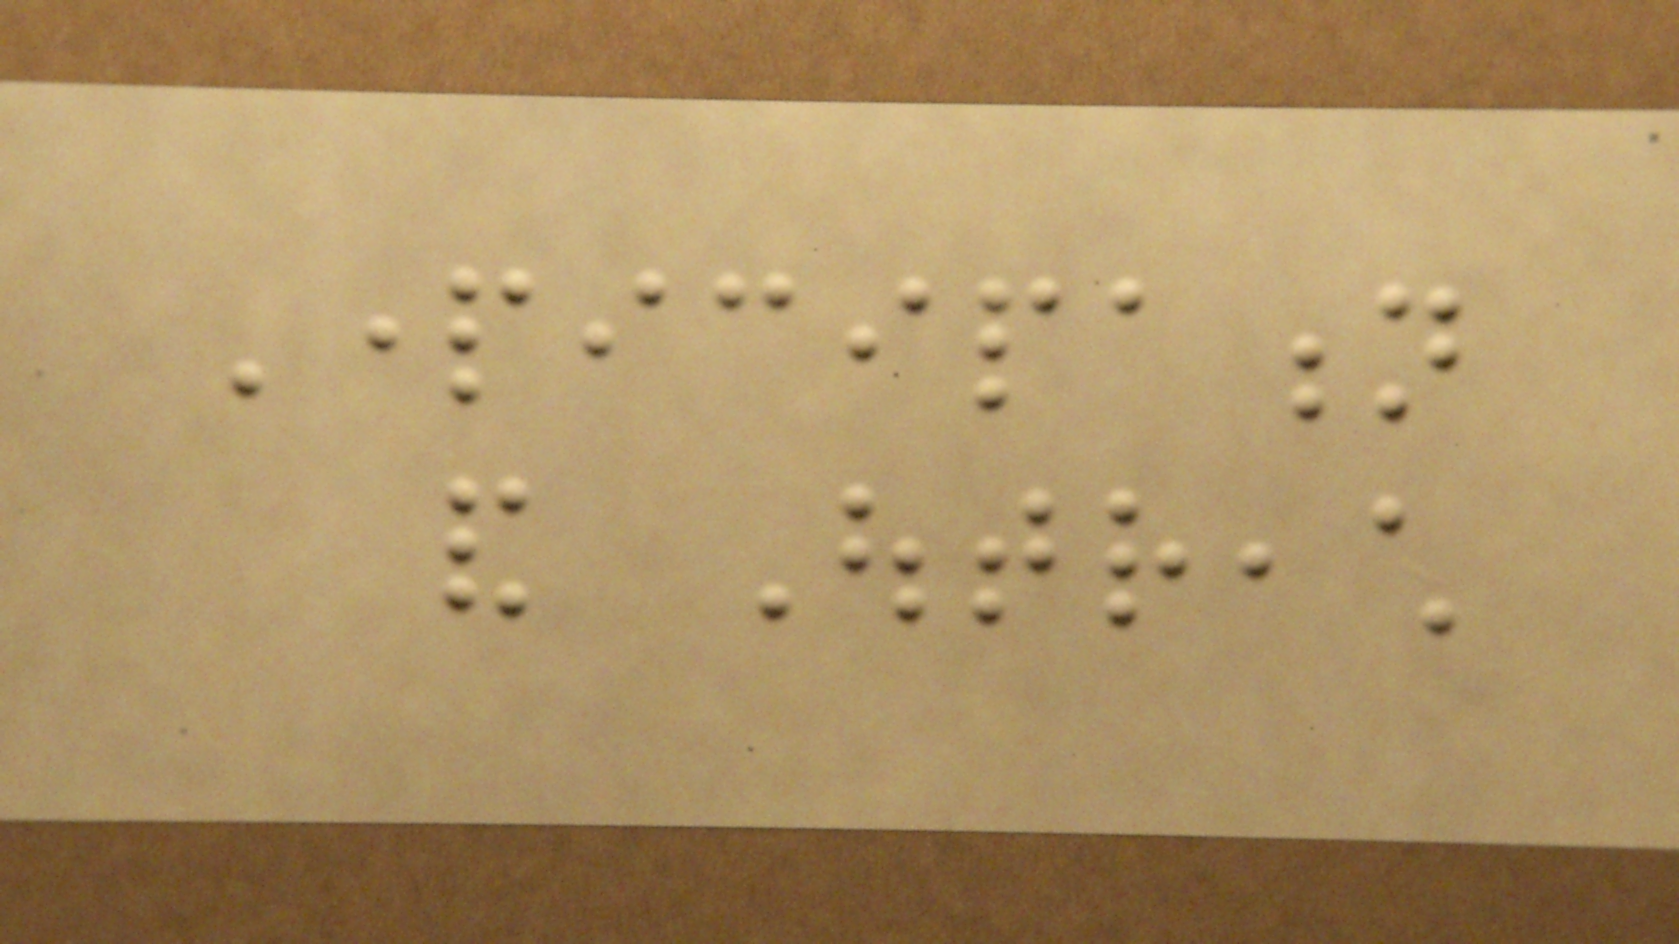Participation
and Outreach
